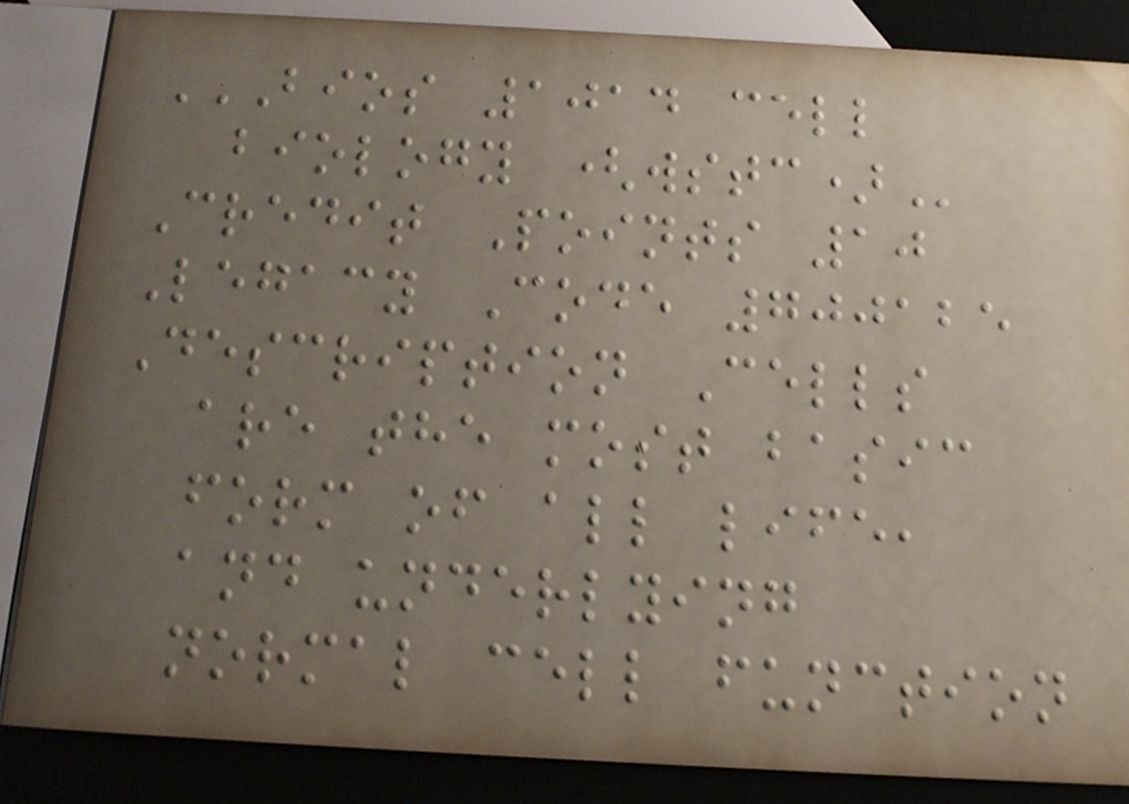BIOS 1014 CELL
BIOLOGY (WSTC)
Credit Points 10
Legacy Code 700125
Description Cells
are the most basic
form of all life,
and underlying
normal cell function
